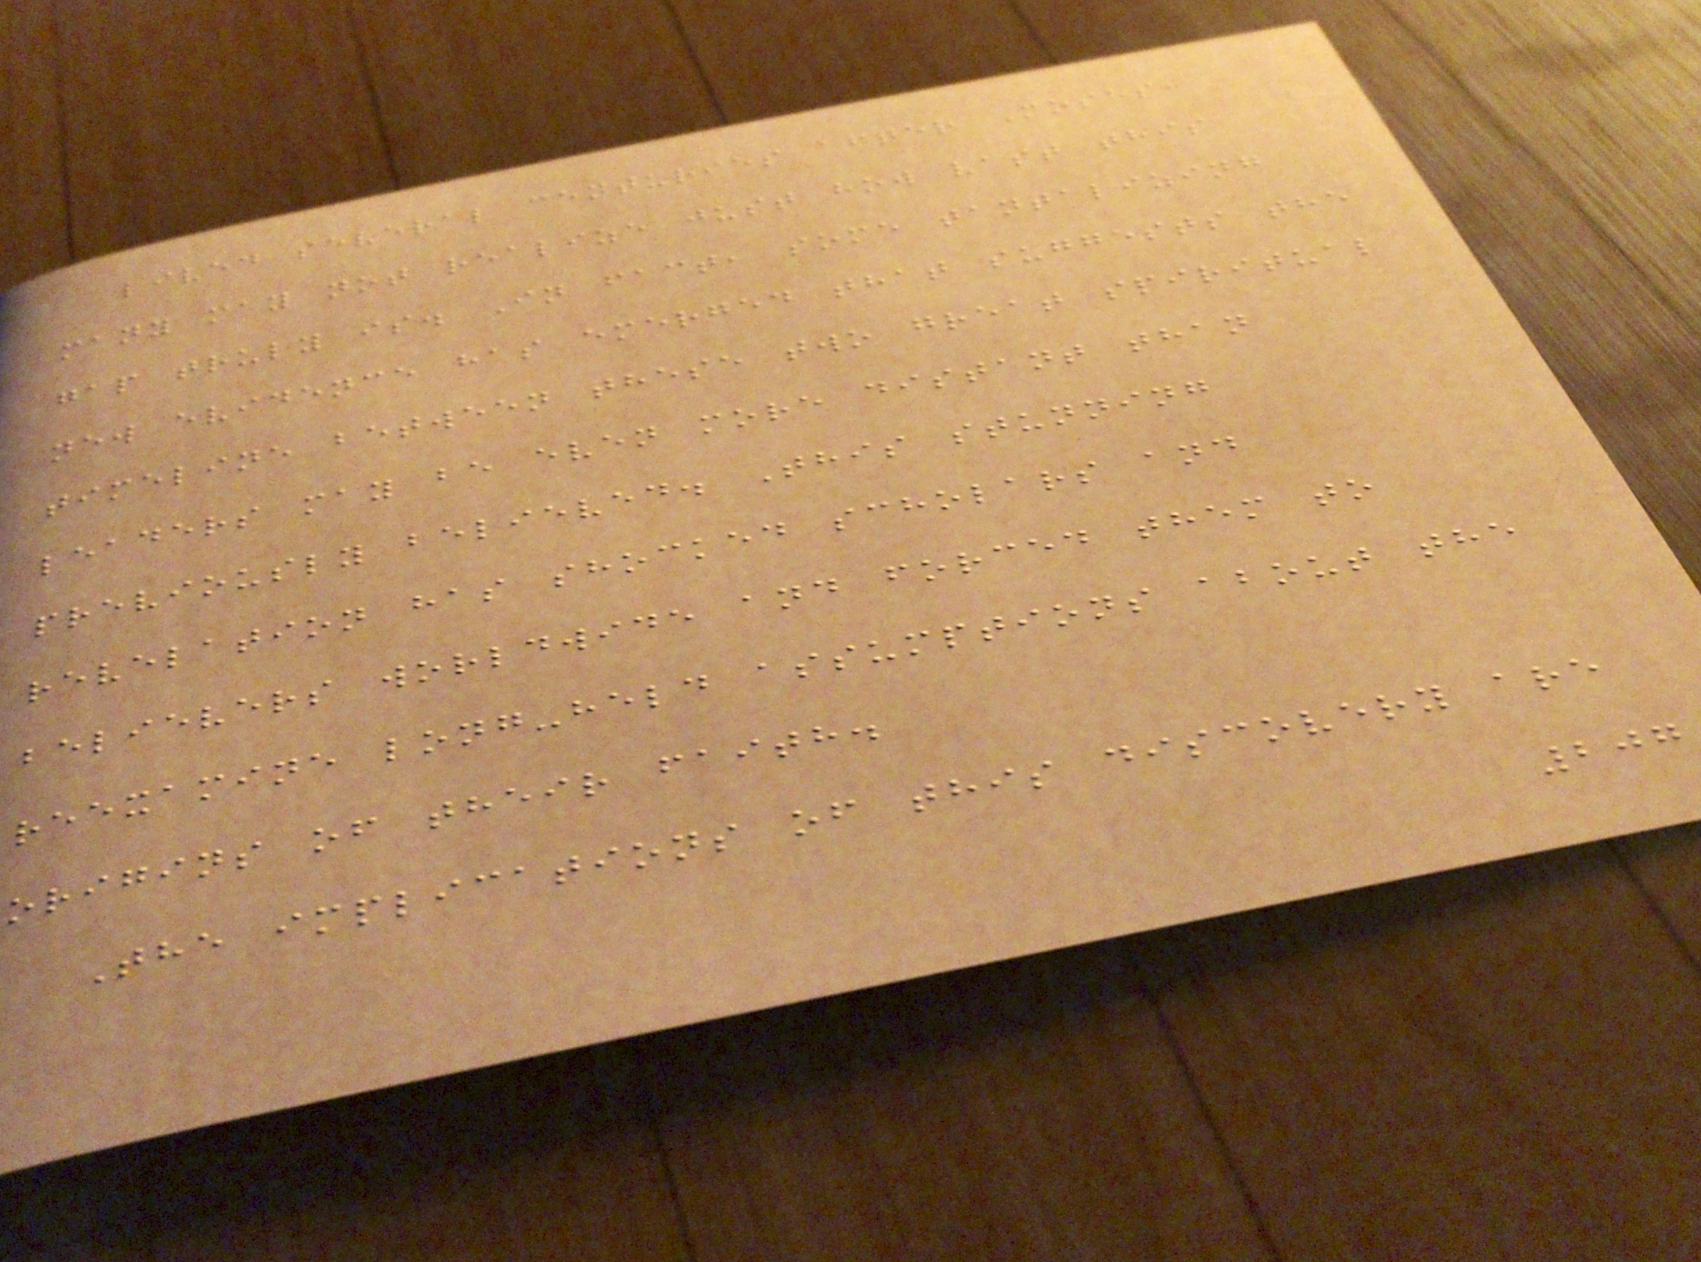lived several centuries after Moses,
many may not realize just how vast this
gap truly is. In fact, some tantalizing
new evidence has emerged that suggests the
timeline between these two great spiritual
leaders may be even more distant than
previously believed. This stunning
revelation has shocked scholars and
believers worldwide and forced them to
reexamine long-held assumptions about the
origins of their faith.
The implications of this discovery are
207
